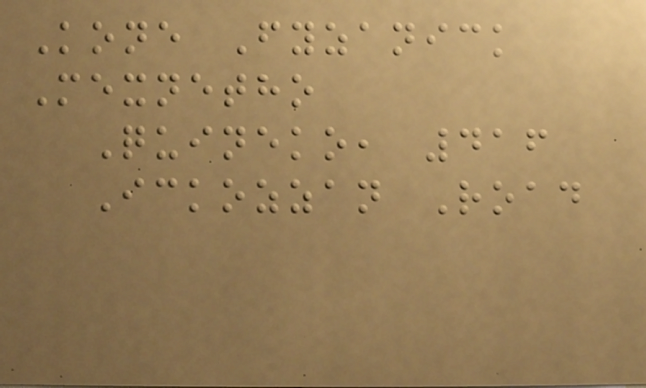Kone Fyzanick
Mexnetho
Quineko, 416
Ickozzan Road
